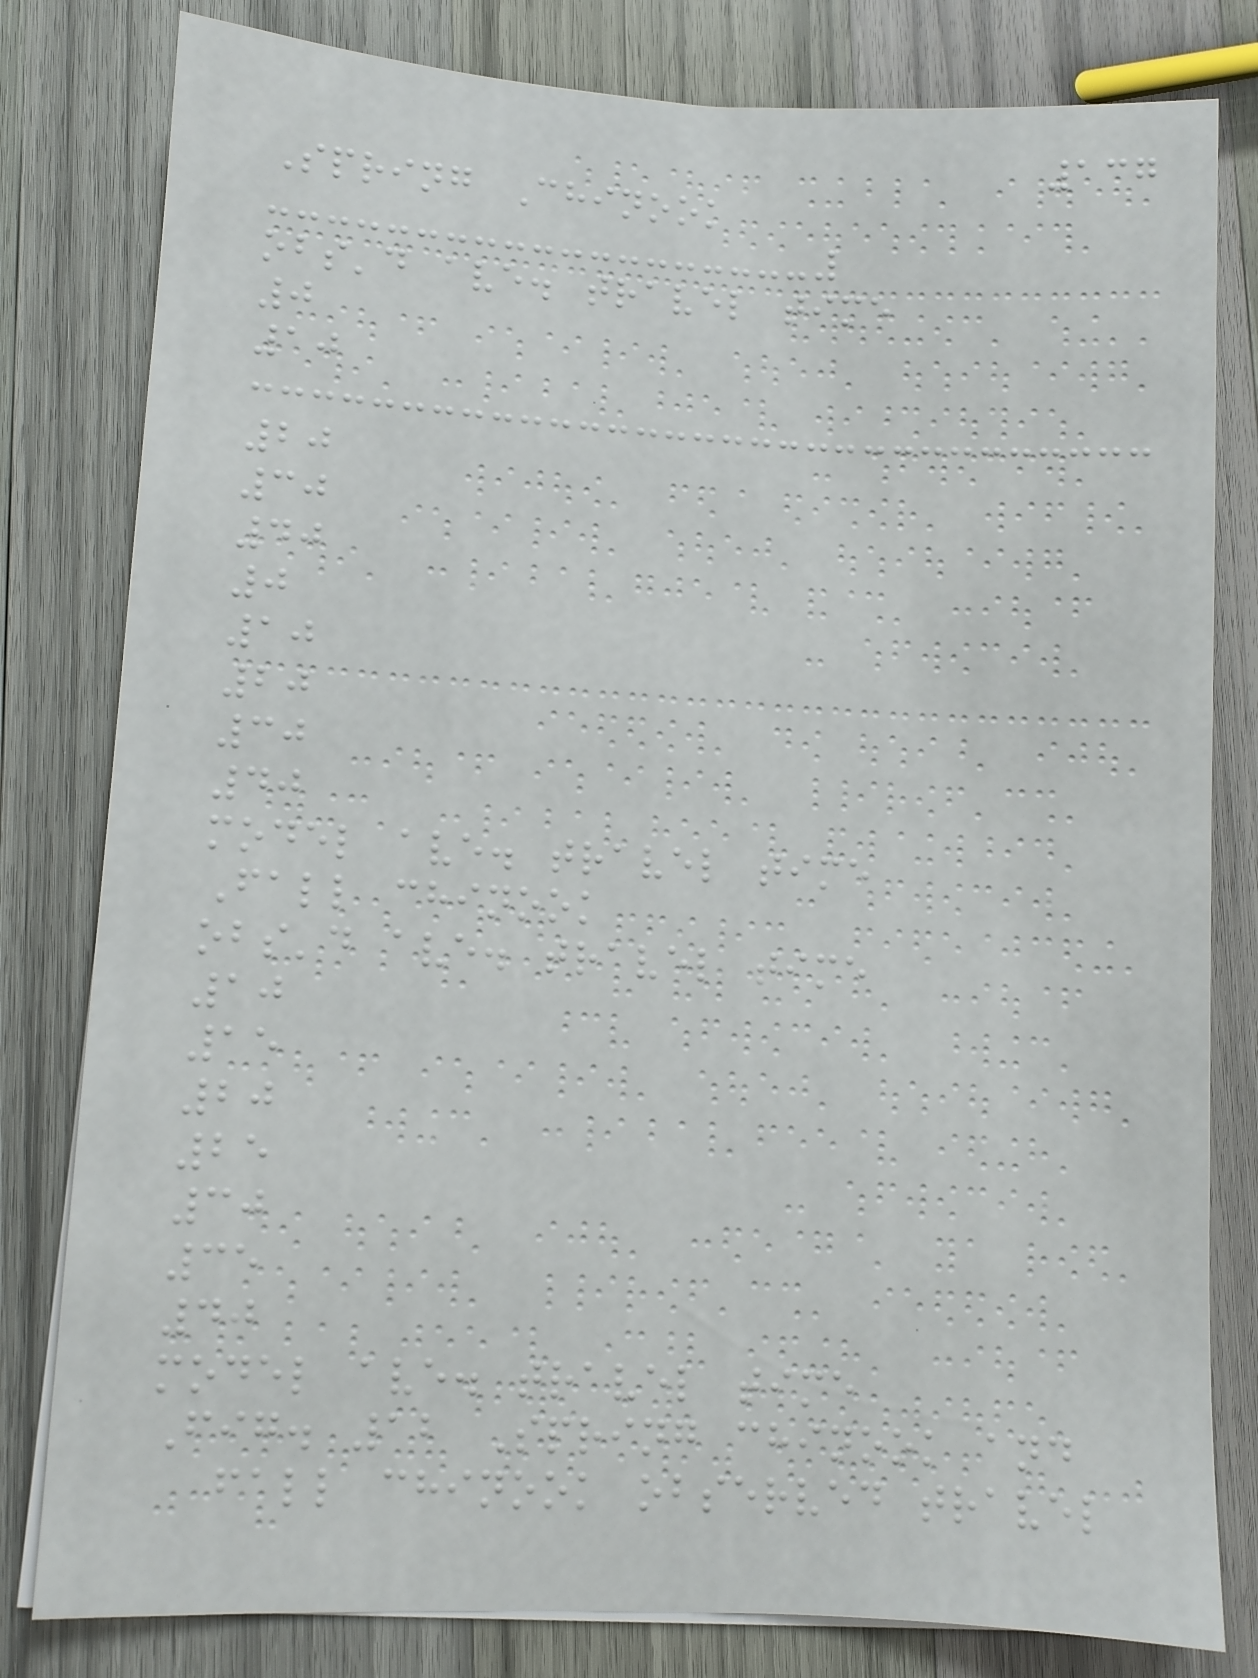137
Spring Chinook
obs'd ave. travel time
0
10
20
30
40
0
10
20
30
40
model ave. travel time
Fall chinook
obs'd ave. travel time
10
15
20
25
30
35
40
model ave. travel time
Fig. 12 Spring chinook and
fall chinook observed travel
